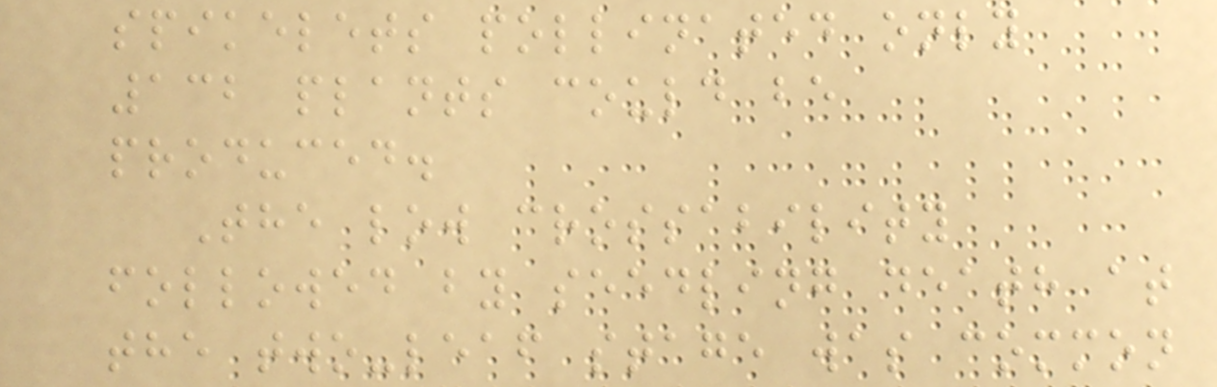spikelets pollinated only
132 plants could be
produced.
The low crossability
followed by seedling death at
the two-leaf stage was common
